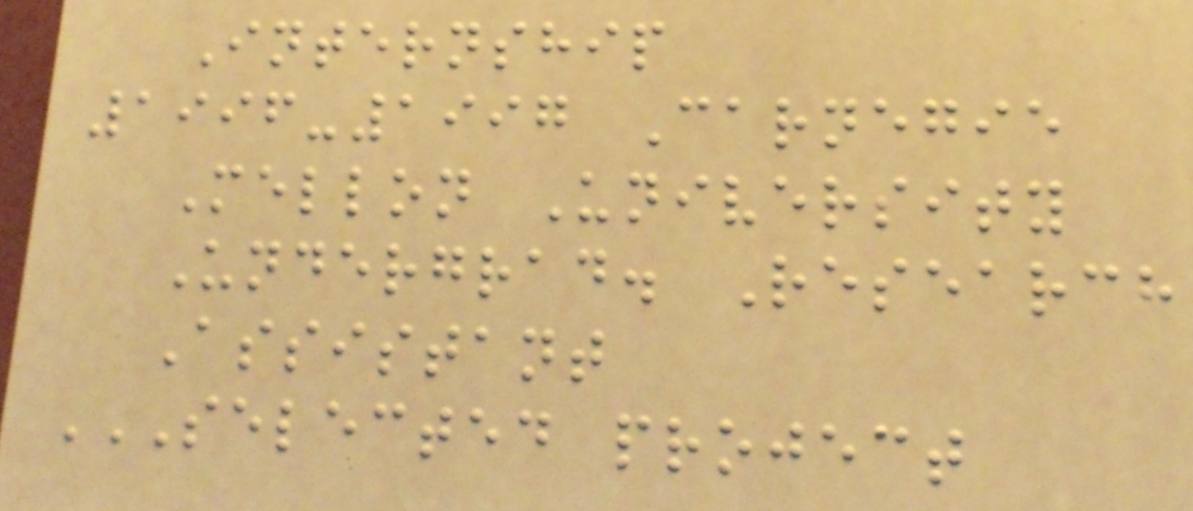Internship
1996-1997 Carnegie
Mellon University
Undergrad. Research
Assistant
SELECTED PROJECT
